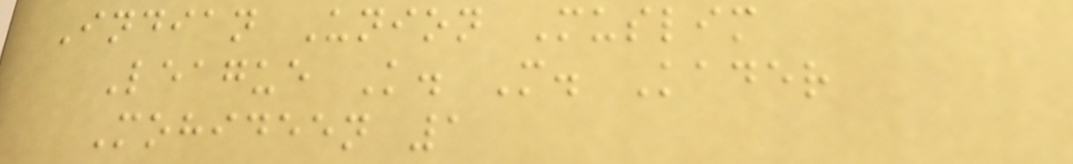Indian Union Muslim
League K. M. Kader
Mohideen 1
